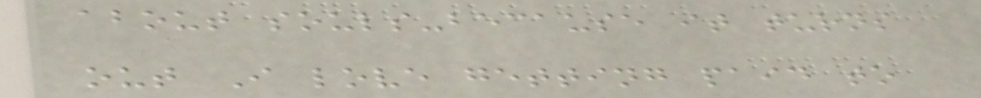about souls-because it turns
out I love getting paid to
